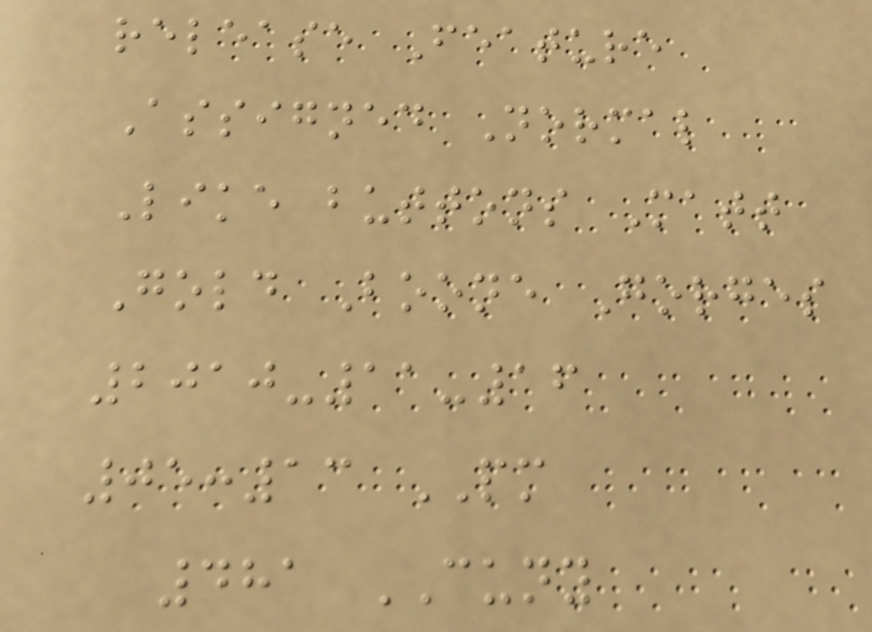release Feature
Assigned Normal
Like buttons Matt
Gold Boone Gorges
2010-11-16
05:13 PM
481 CUNY
